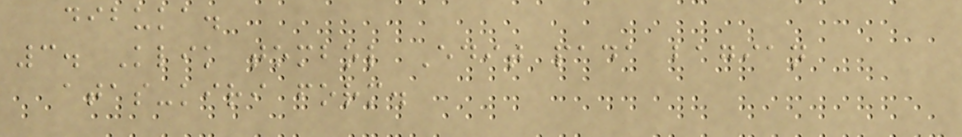dibuka.
3. Klik tombol Edit pada bagian
atas-kiri form.
